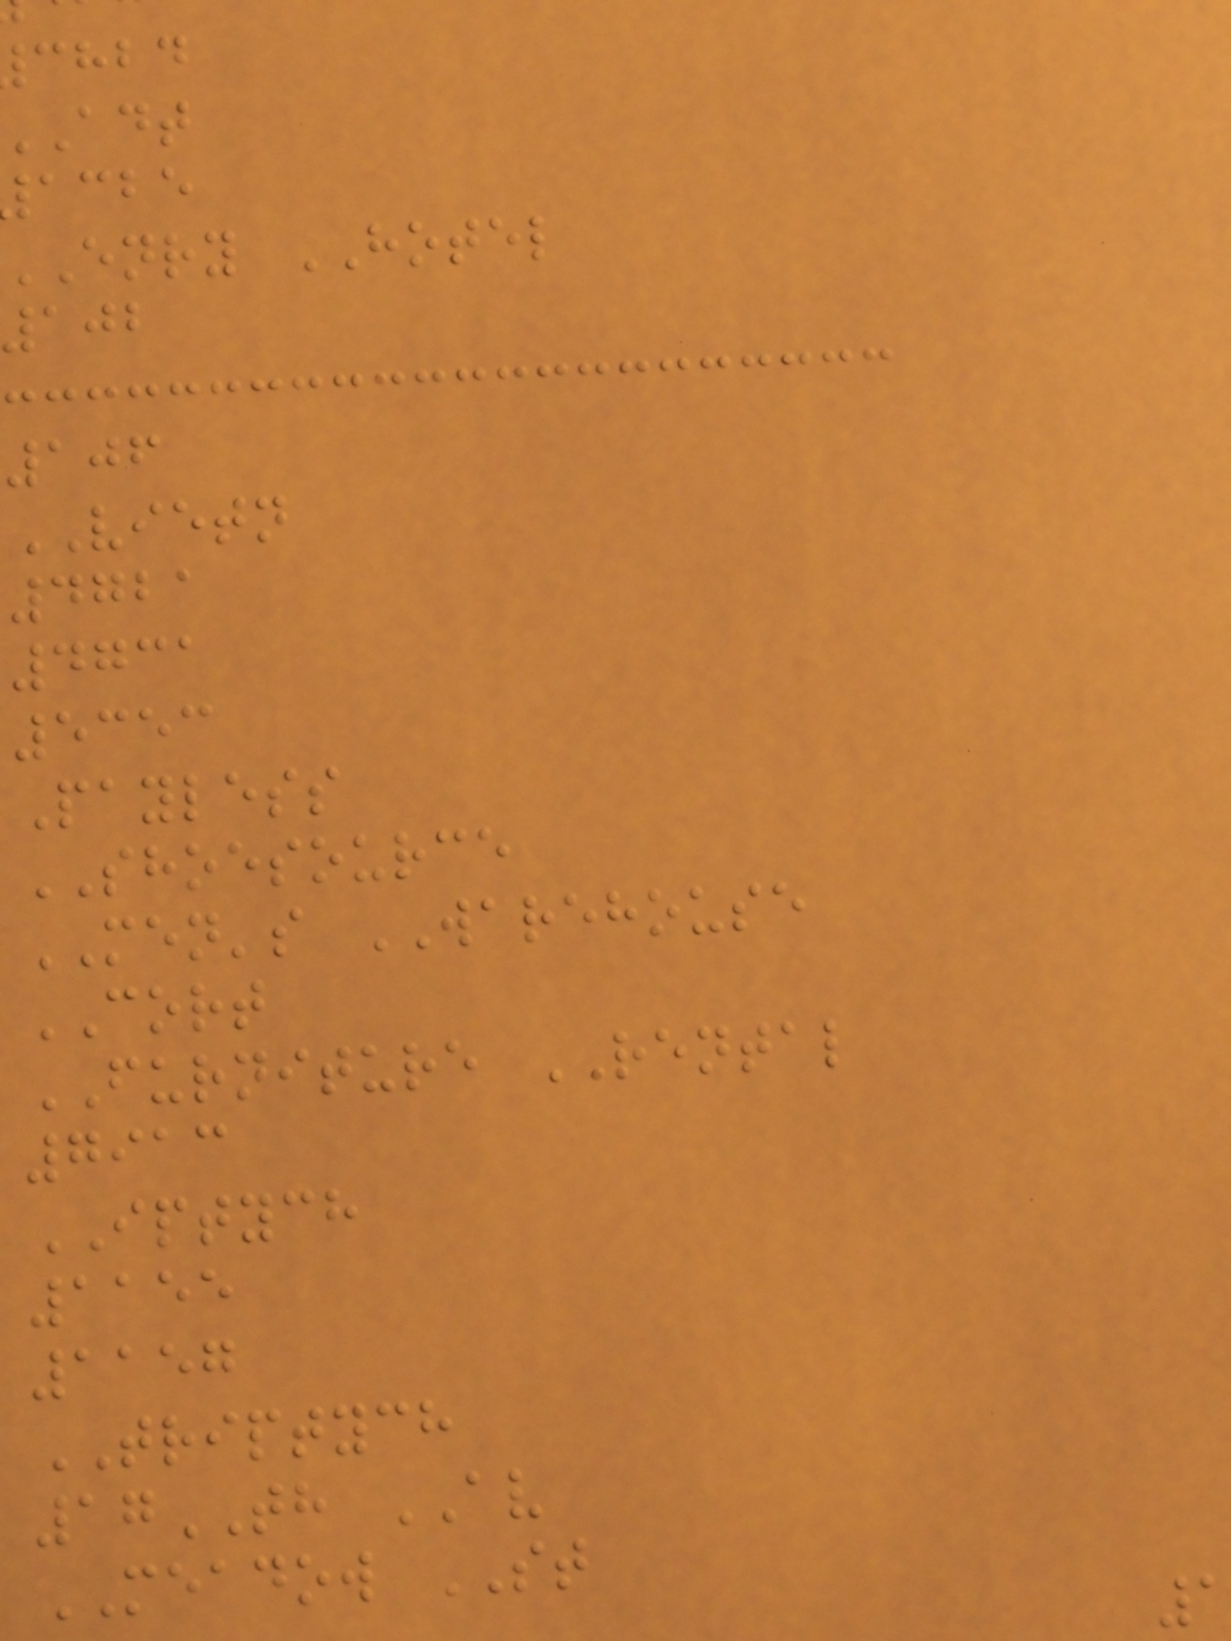chbd
acbe
enry HOTEL
102
106
VIETN
4721
4731
5353
Payless
SHOESOURCE
MEN's WAREHOUSE
CORT
FURNITURE RENTAL
7913
IPTYCH
1155
1157
TRIPTYCH
17TH AV
MEADOW ST
